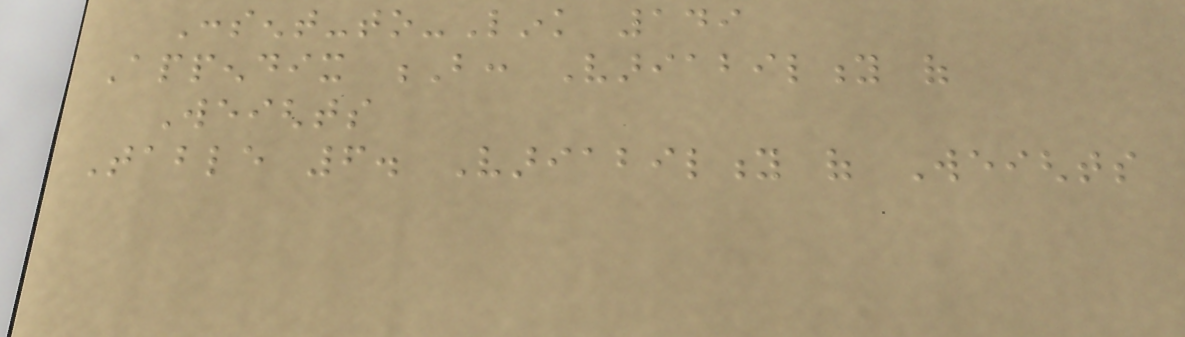Consent-to-Link 149
Appendix B: Variability of
Weights
Table 6. Variability of Weights
